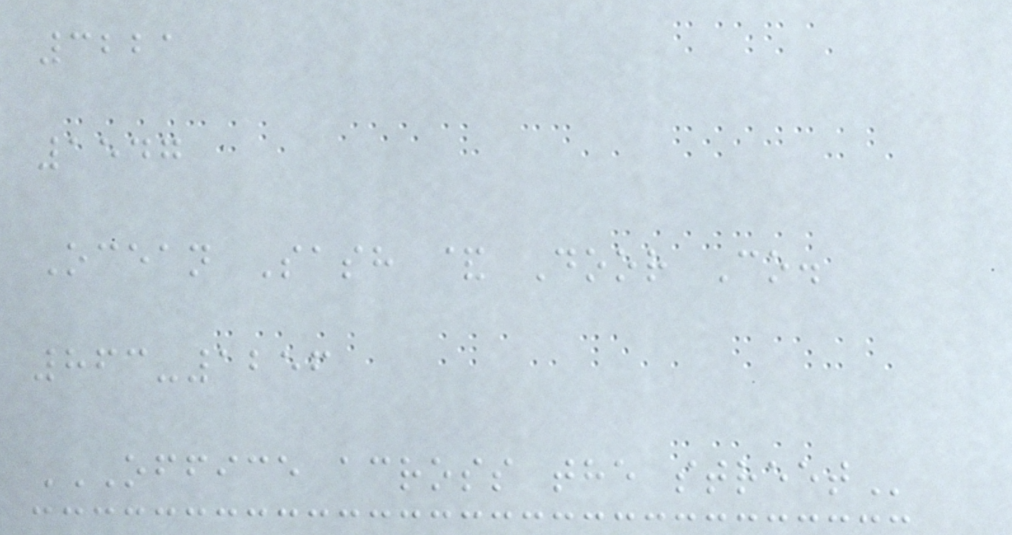3221
1547
Ocean Sash & Door Co.
863-1256
OFFICE ACROSS THE STREET
